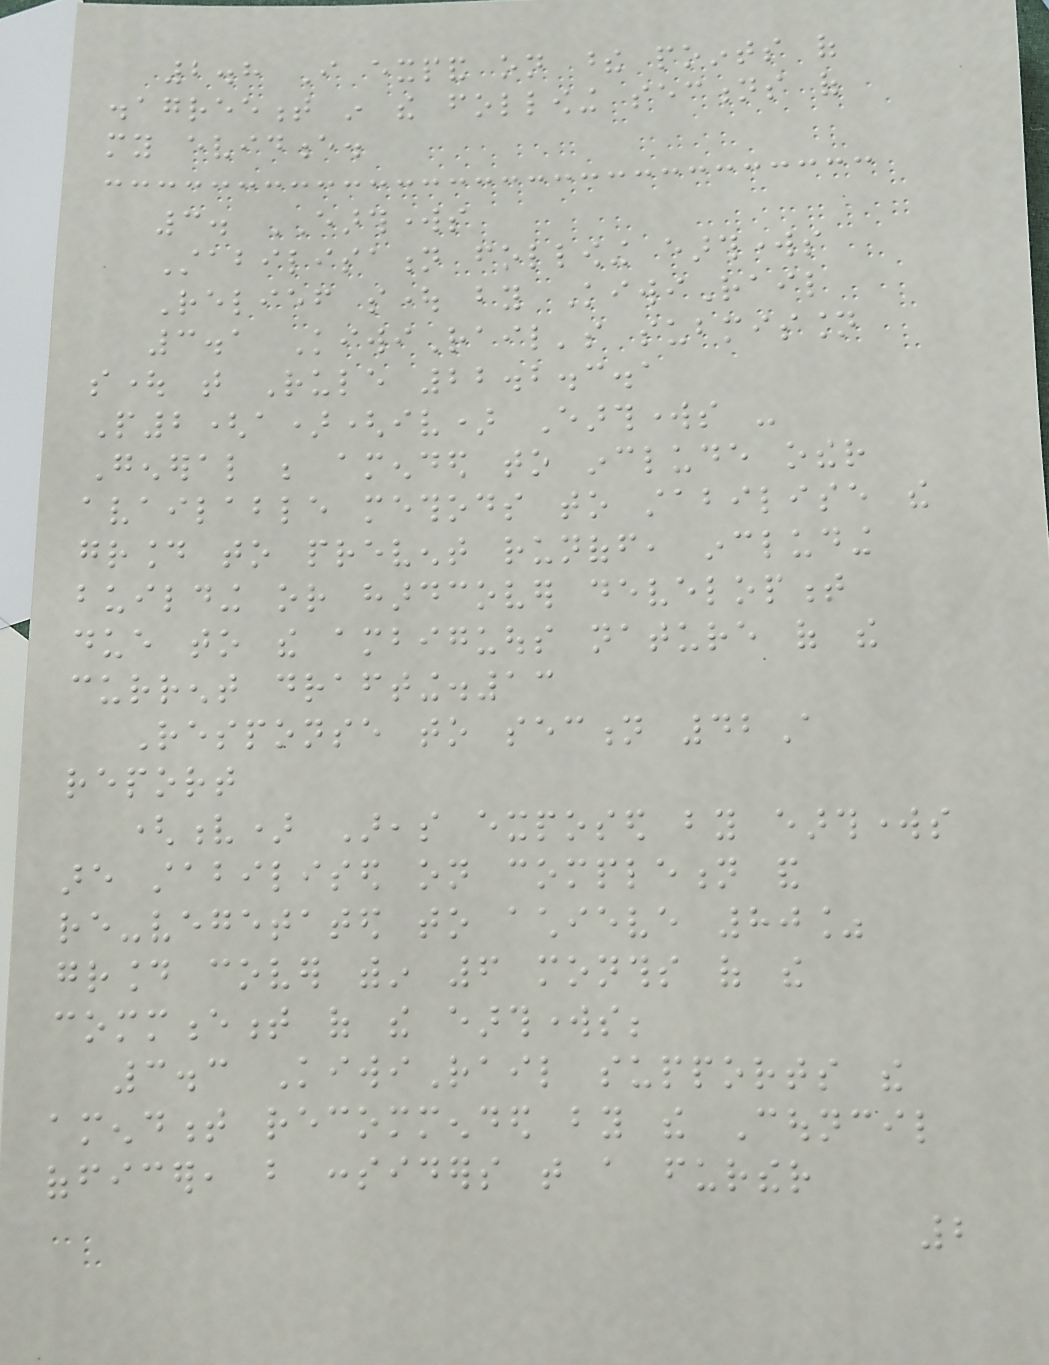2.8 I expand on these points of
disagreement in the following sections of
my evidence.
3. EARTHWORKS
Stabilisation following earthworks
Relief sought by KiwiRail
3.1 KiwiRail's submission
sought that Rule 22.2.3.1
P2(a)(iv) Earthworks -
General be amended to include other
available methods to stabilise the
ground to prevent runoff, including
building or hardcover development
due to the ambiguous nature of the
current drafting.13
Response to section 42A
report
(v) Areas exposed by earthworks
are stabilised on completion and
re-vegetated to achieve 80%
ground cover within 6 months of the
commencement of the earthworks;
3.3 KiwiRail supports the
amendment recommended by the Council
officer, but considers that a further
2
